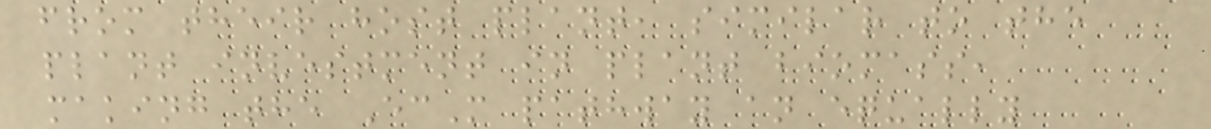from their host plant, similar to the
plant investment in plant biomass,
making the EcM pathway an equally
